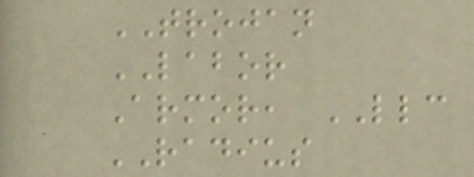TROJAN
LABOR
Armor, LLC
RADIUS
